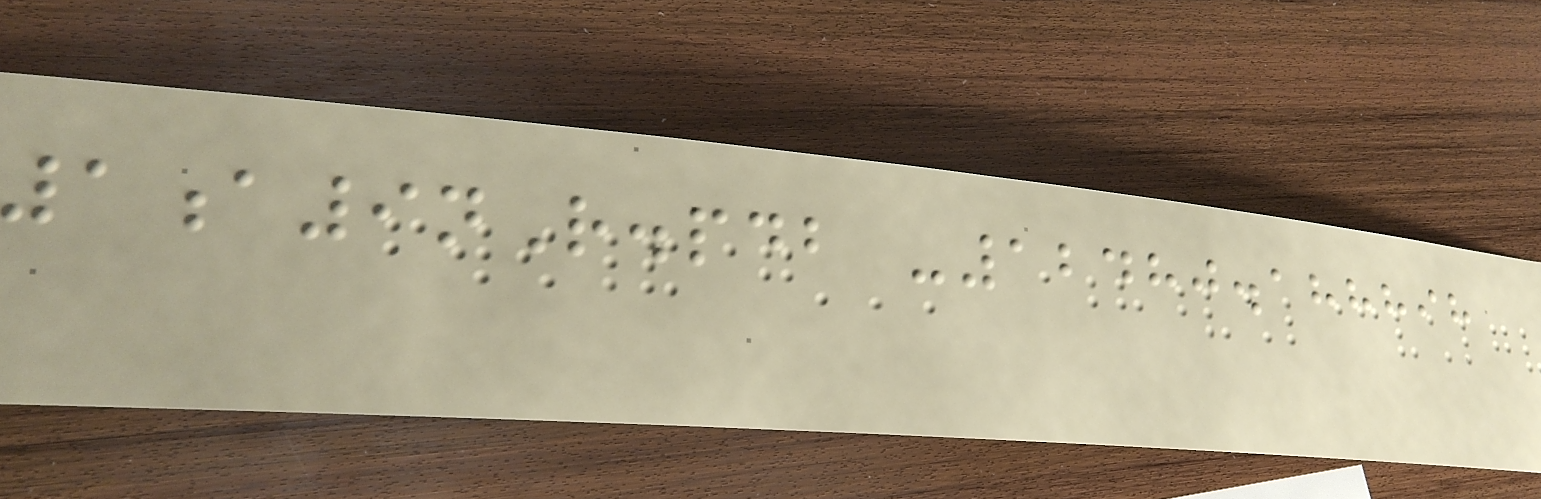1a9nR.pdb -12480.188898
